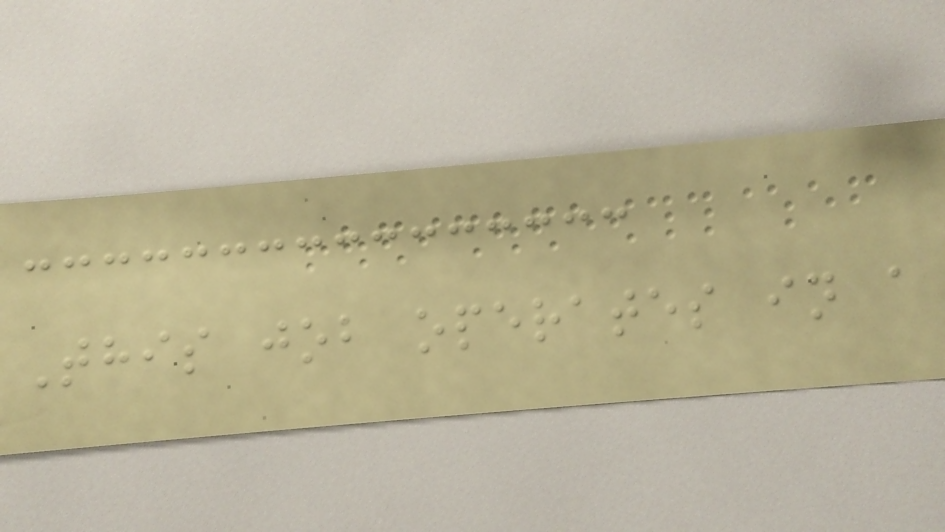This job operates in a
